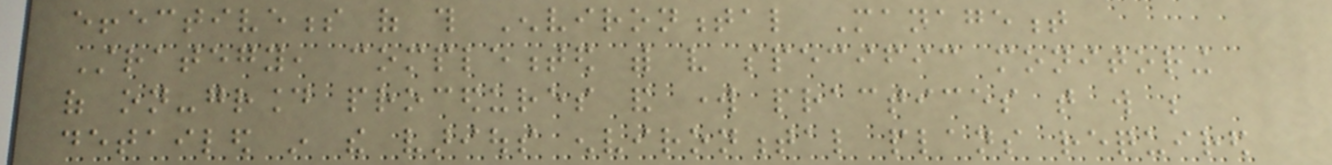effectiveness of this Environmental Management
Strategy, complemented with very specific monitoring
of on-ground procedures and work practices that will be
detailed in the various environmental plans required
